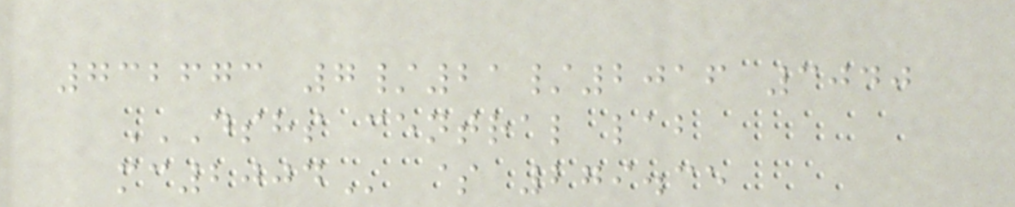732673 7/21/2016 3040
DSHS CENTRAL LAB
MC2004 $ 279.35
